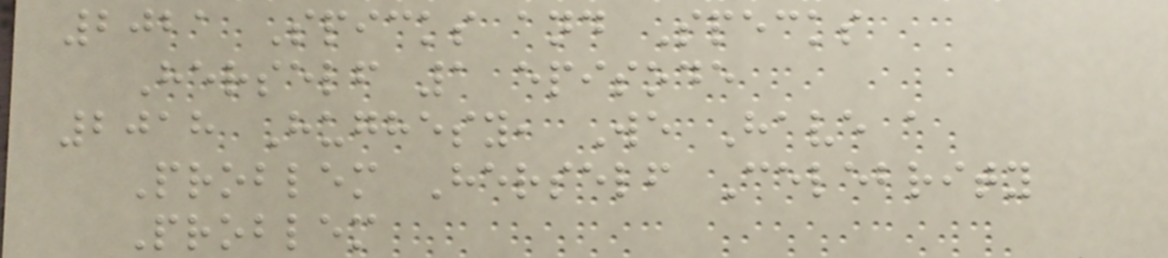2021 Spicks and Specks
Herself 1 episode
2018 Hughesy, We Have a
Problem Herself Celebrity
Problem
